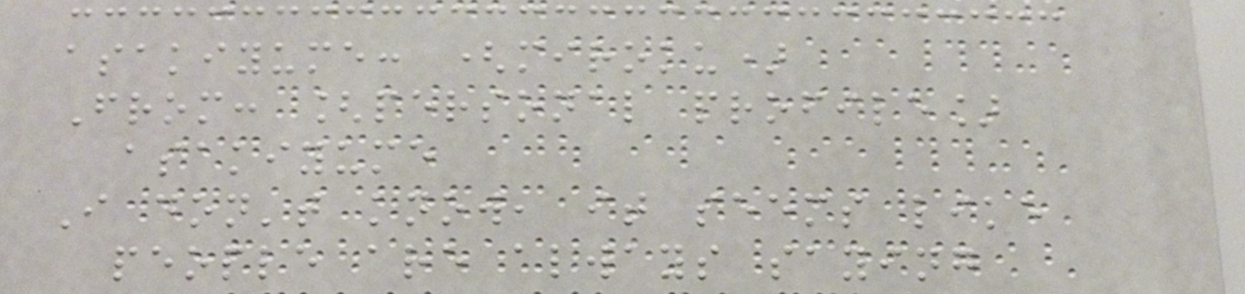asakiyume: (miroku)
From: [personal profile]
asakiyume
I don't know, it seems like
people are always saying
